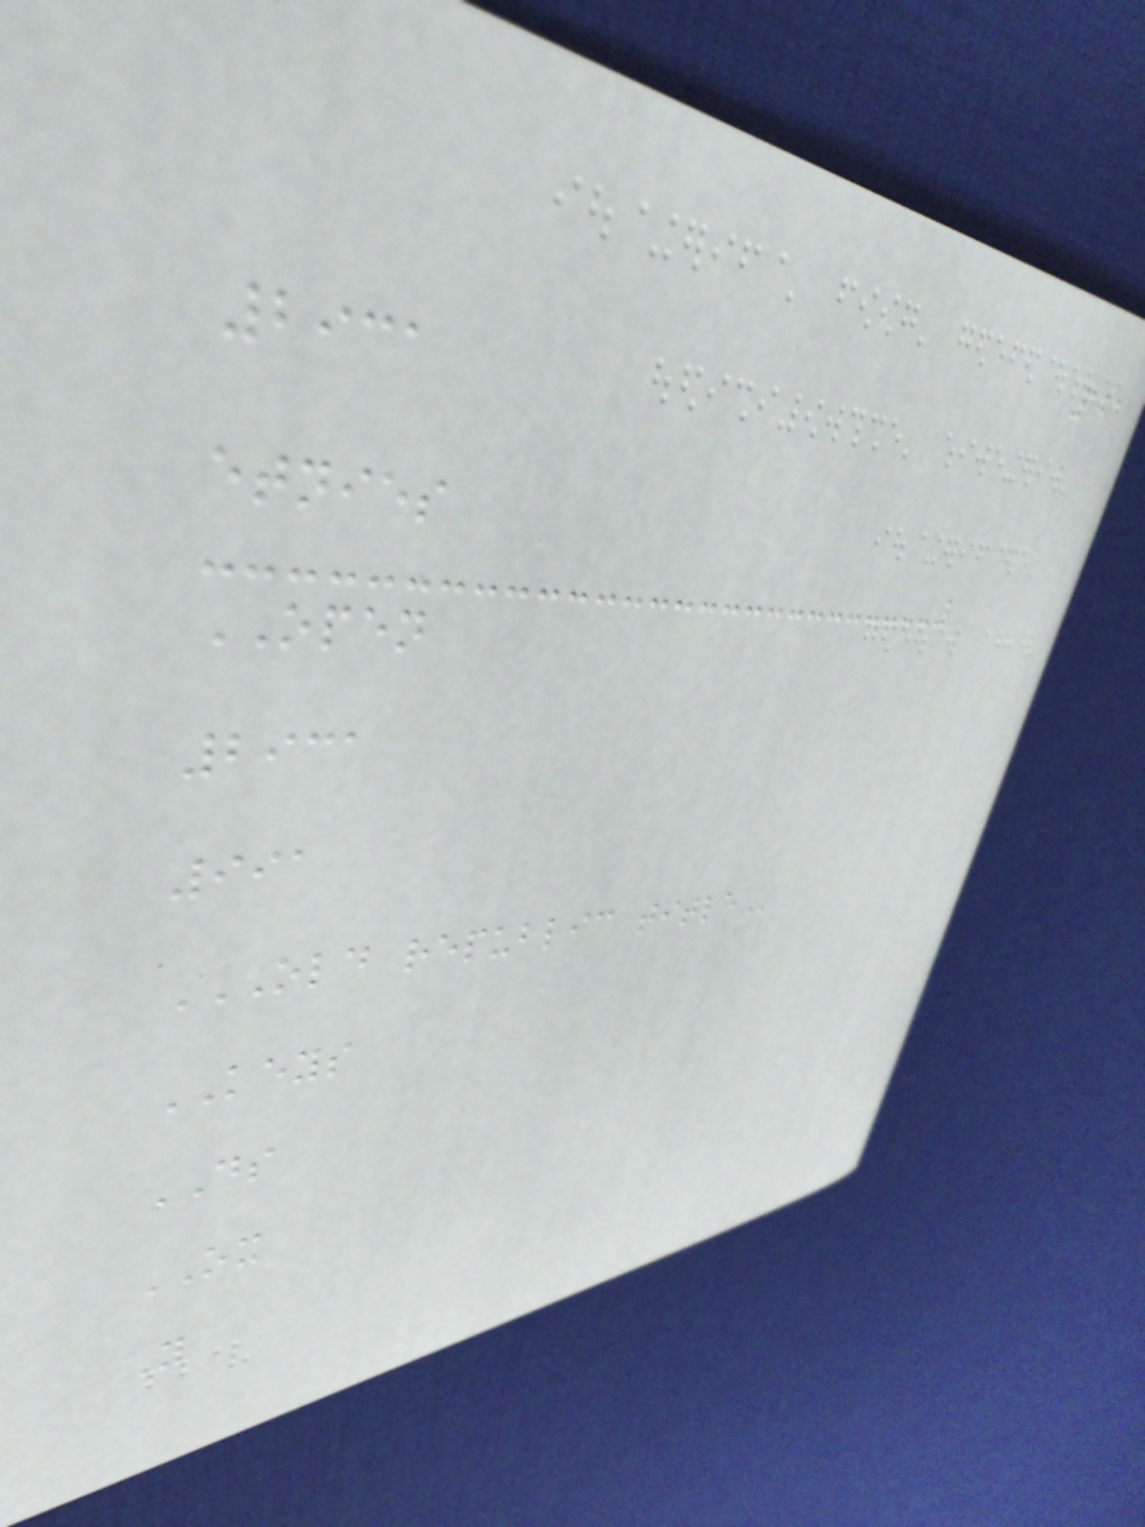121
2931
etnies
OPEN
2931
991
OLD REPUBLIC TITLE
KEYS
DS
OX
Y
